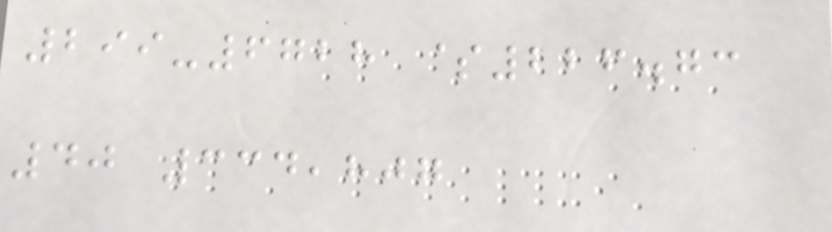299-6728 $226.73
40 334,807
